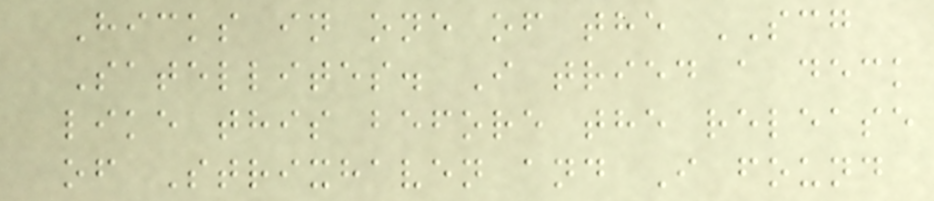Hicks in one of the SCG
Satellites. I tried a deck
like this before the release
of Strixhaven and I found
